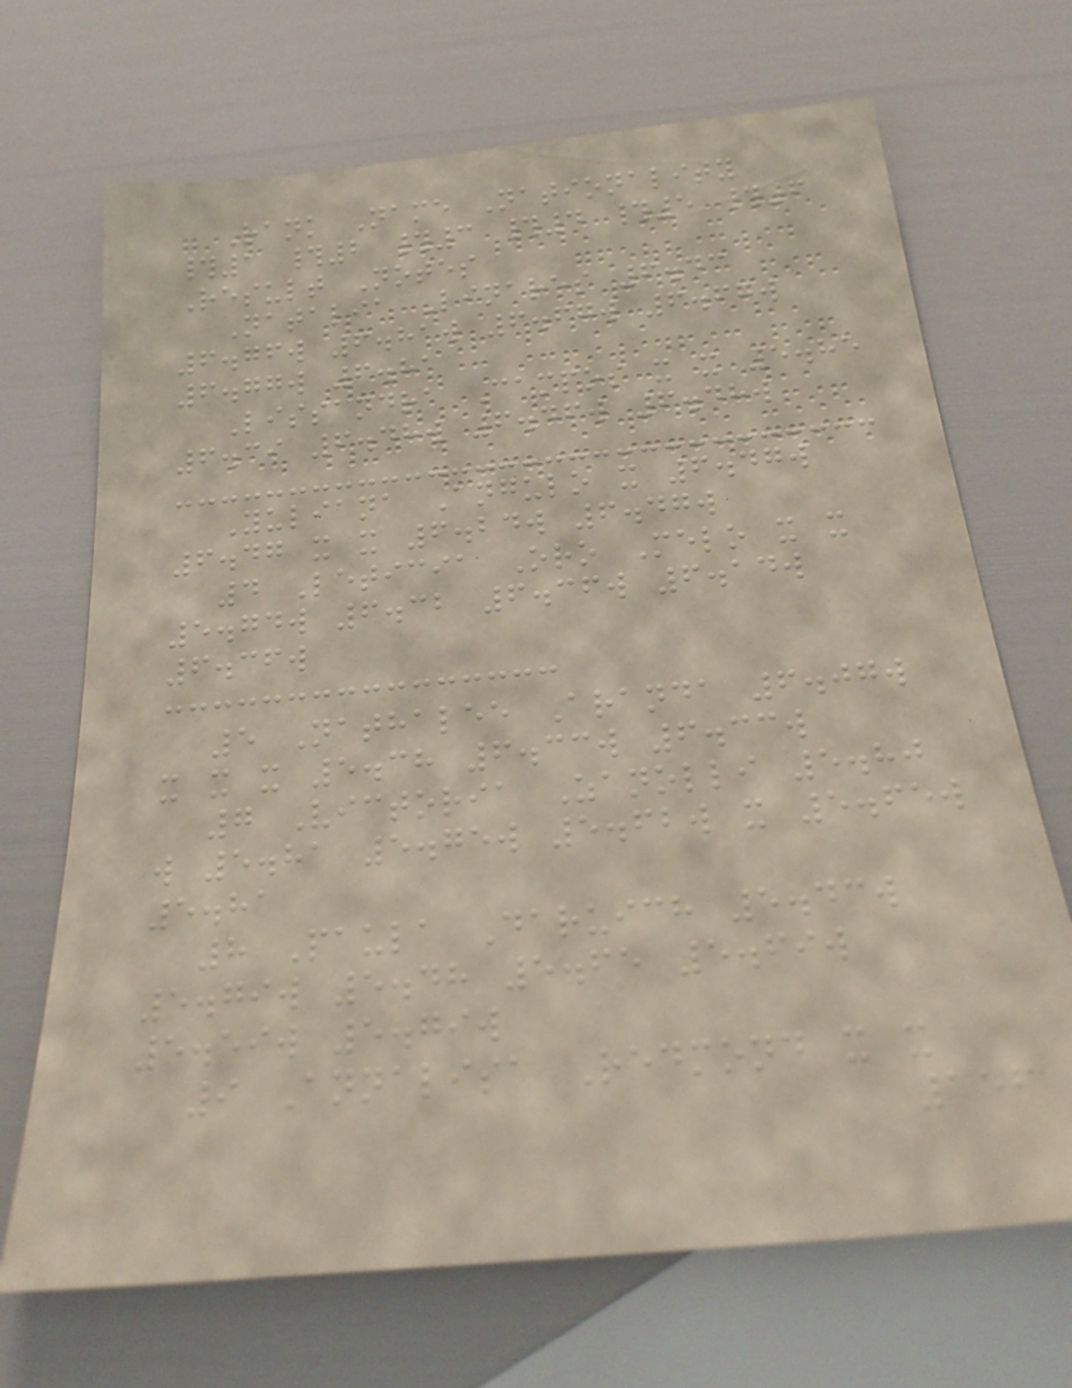Rank Name Nationality
#1 #2 #3 #4 #5 #6
Result Notes
Natalia Linares 6.43
6.76w 6.81w 6.67w 6.67w
6.77w 6.81
Lissandra Campos x x 5.85
6.39 6.48w 6.46w 6.48w
Yuliana Angulo x 6.47w
6.47 x x 6.24w 6.47w
4 Leticia Oro Melo x x
5.74w 6.32 6.36w 6.14w
6.36w
5 Nathalee Aranda 6.07w
x x x 5.38 6.33w 6.33w
7 Victoria Zanolli 5.80
w 5.81 5.75w 5.62w x 5.65w
5.81
8 Paula Daruich 5.43w
5.79w 5.48 5.65 5.69w
5.59w 5.79w
9 Annalisa Redmond x x
156
